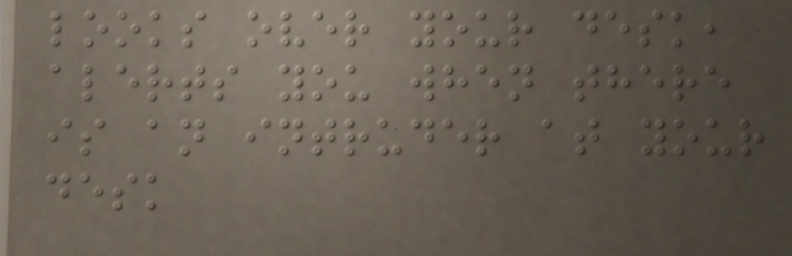looks over your desk,
alerts you when there
is an intruder at your
desk
